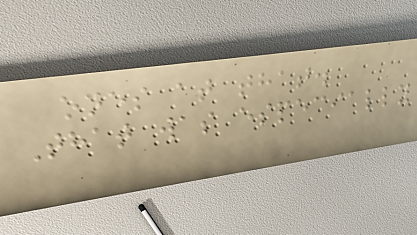ones at that.
That was especially
